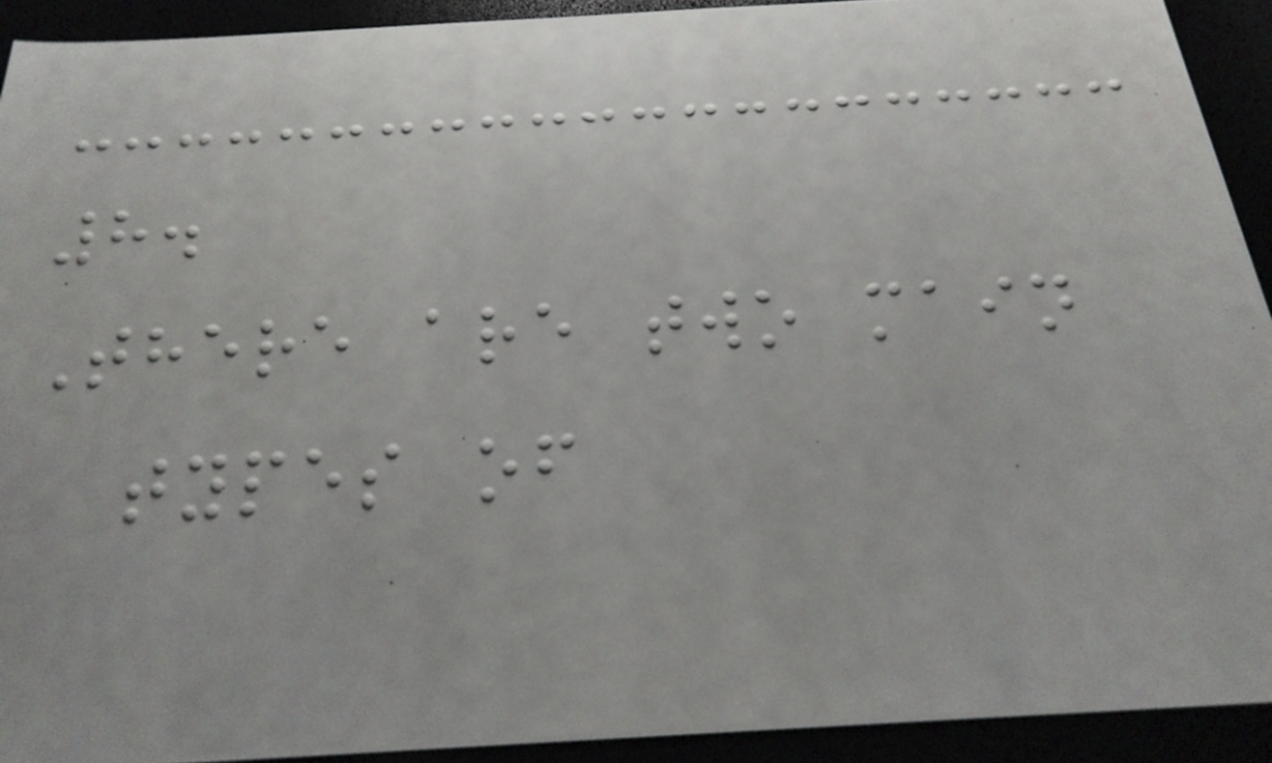8.
There are two main
types of
